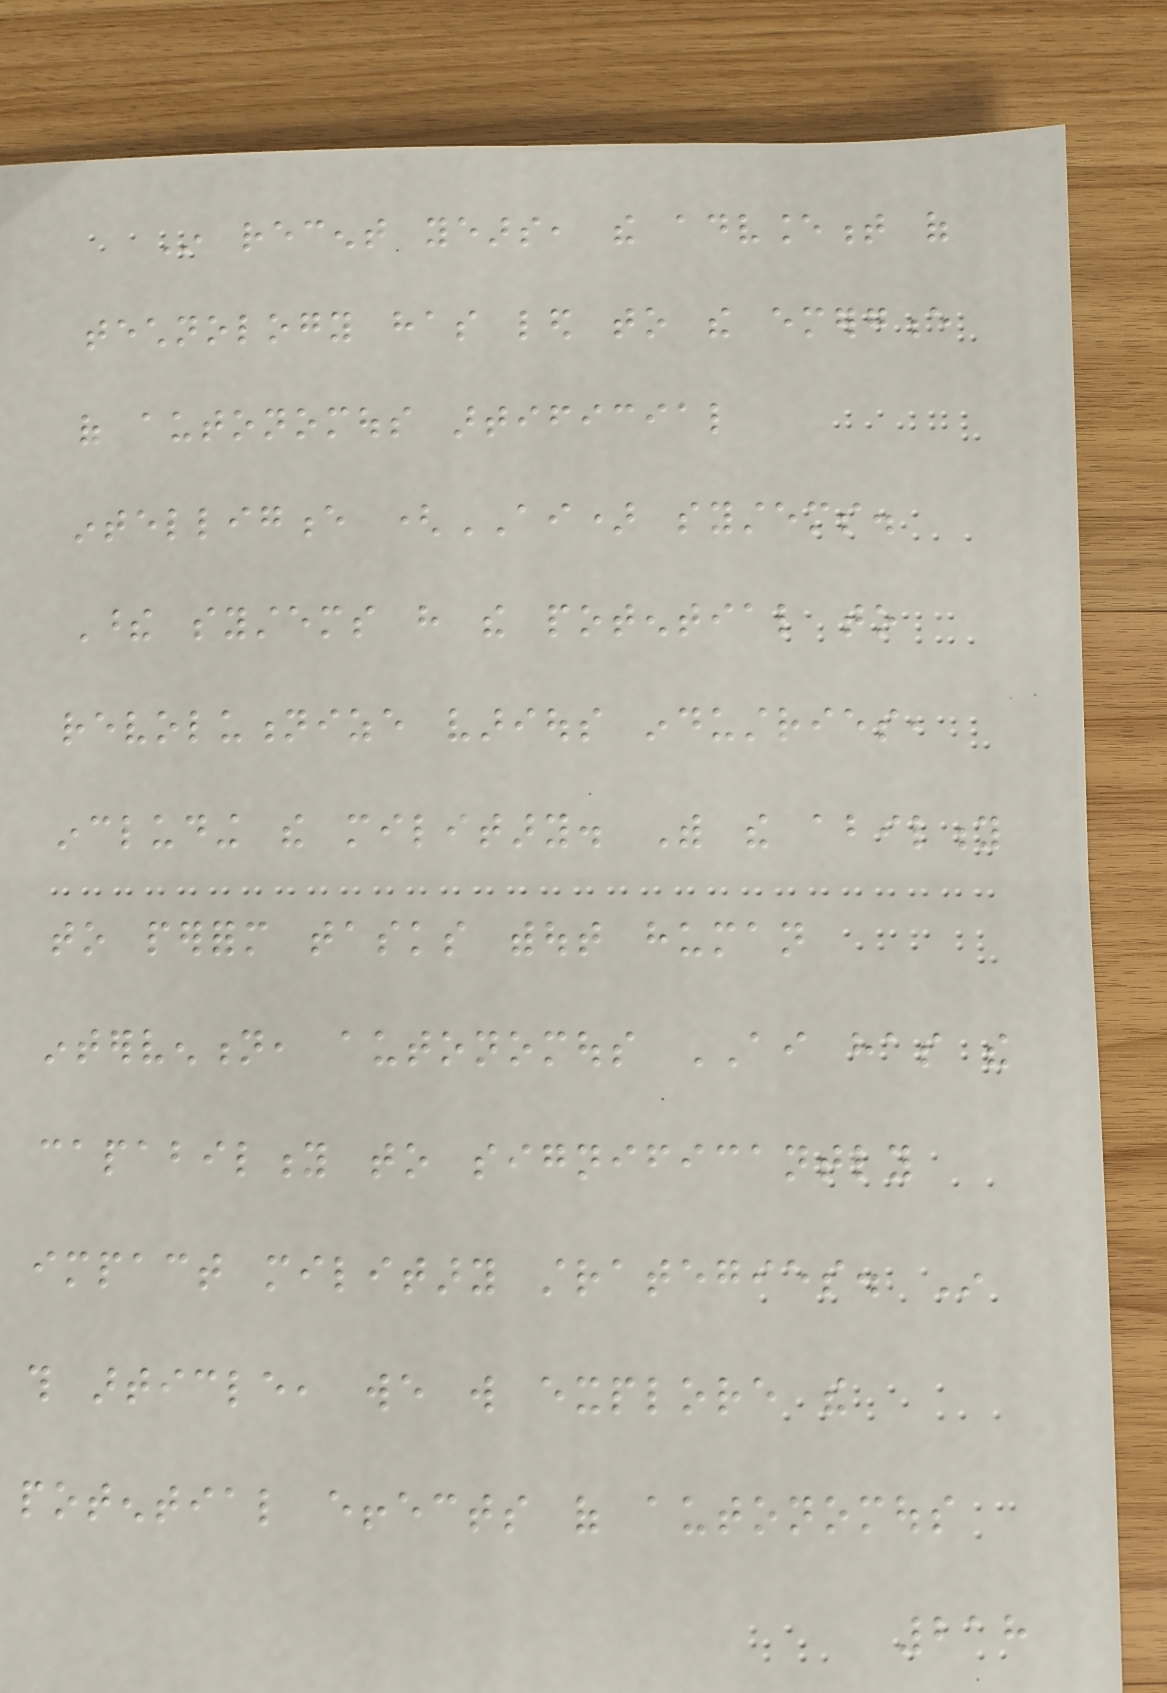In recent years, the advancement of
technology has led to the emergence
of autonomous artificial
intelligence (AI) systems.
These systems have the potential to
revolutionize various industries,
including the military. With the ability
to perform tasks without human
intervention, autonomous AI has the
capability to significantly
impact military strategies. In
this article, we will explore the
potential effects of autonomous
218
